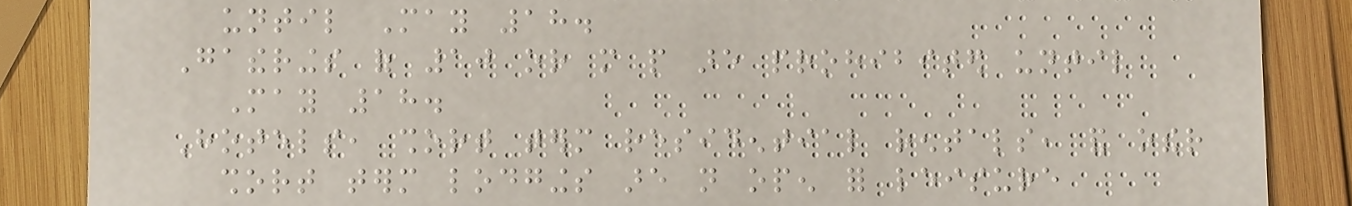until May 18.
Gatherings of 10 or more people are prohibited until
May 18.
Hotels, short term residential rentals, and other
short term lodgings are not open for leisure
